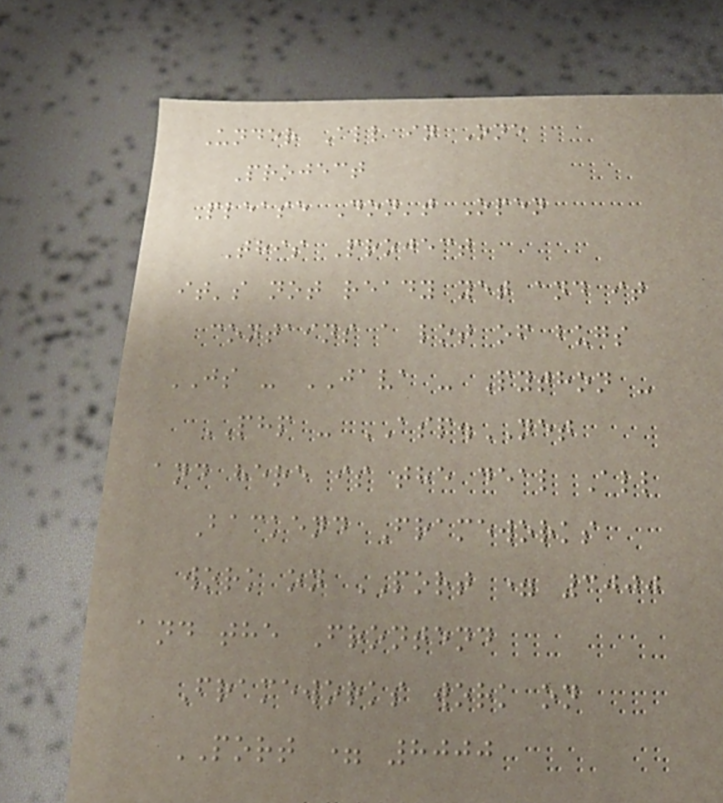Under All in One
Project
Please Don't Open
This Project
it's not ready yet and it
contains a lot of bugs
JS - JAVA - Python -
PHP - ASP.NET
and here is the deal All
Backend Frameworks
work on PORT = 3000
and the Frontend
Frameworks work on
PORT = 8000
